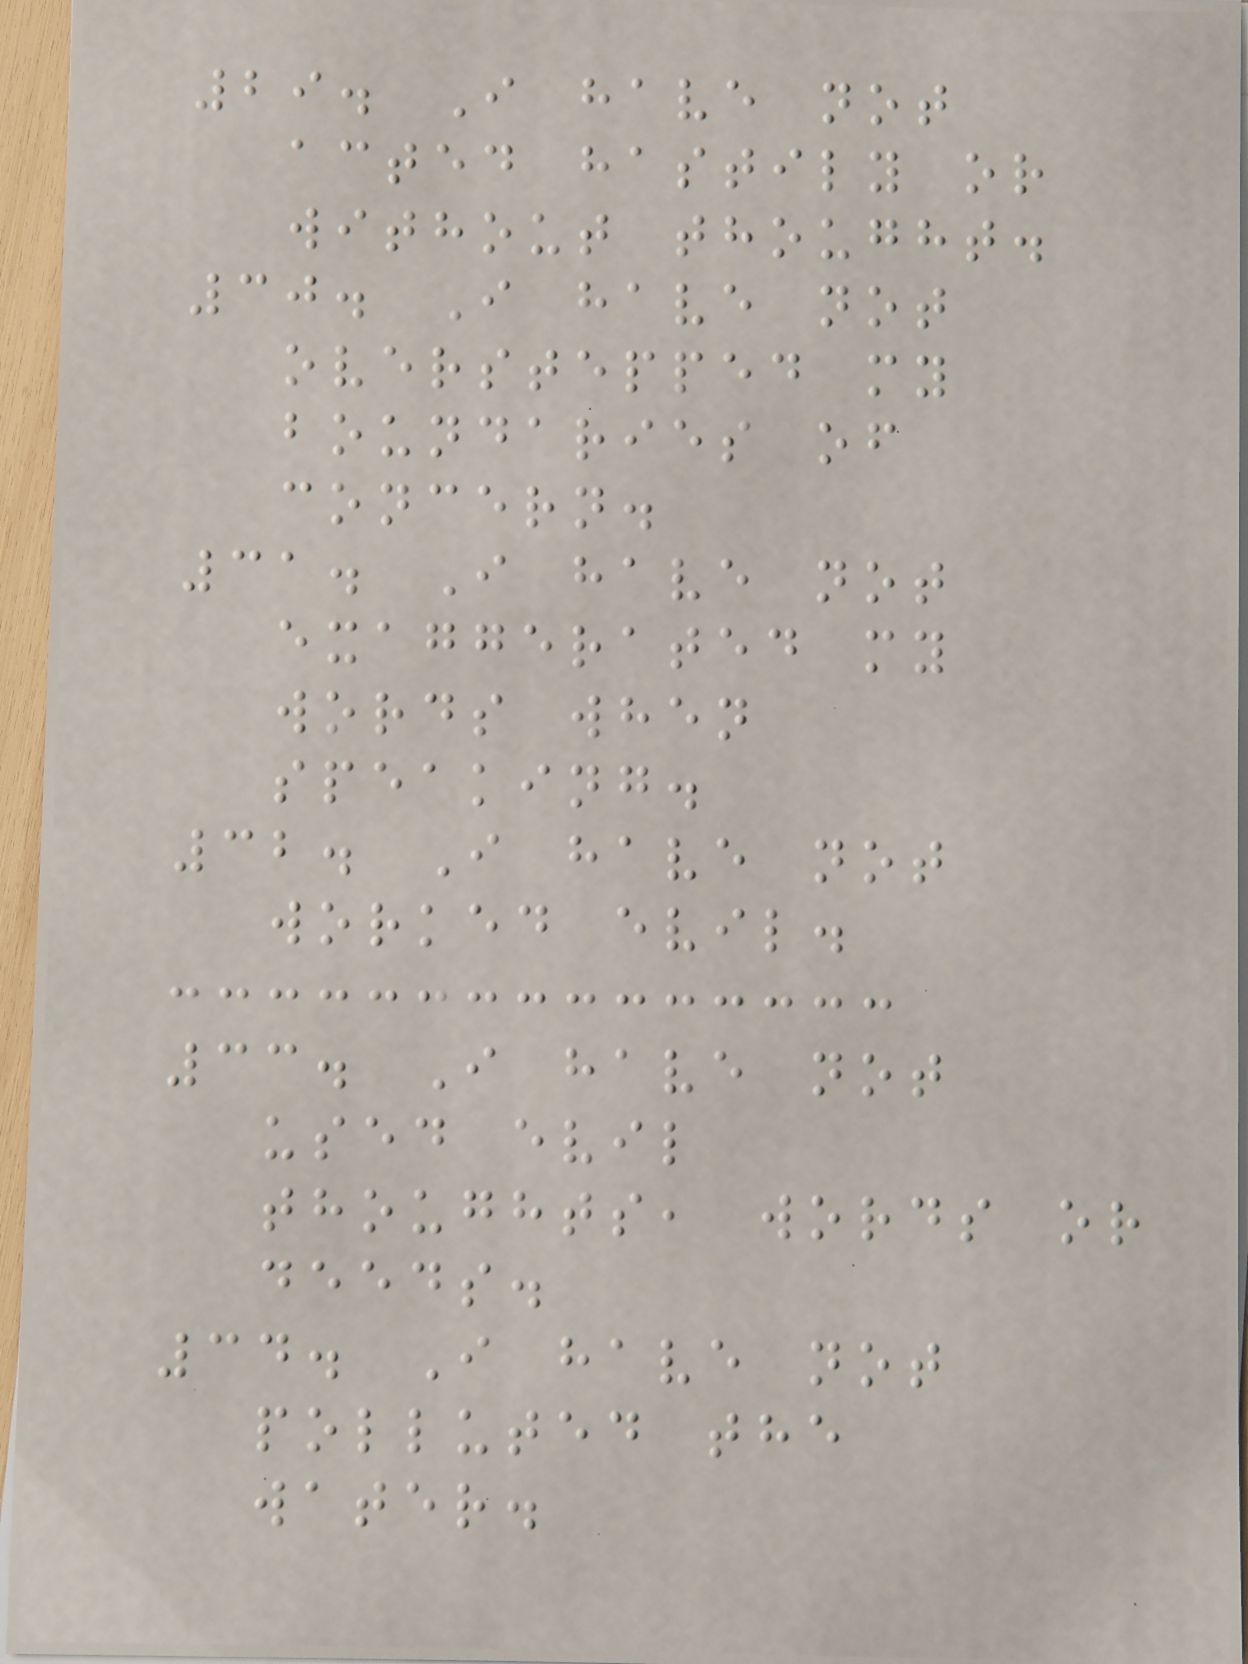29. I have not
acted hastily or
without thought.
30. I have not
overstepped my
boundaries of
concern.
31. I have not
exaggerated my
words when
speaking.
32. I have not
worked evil.
33. I have not
used evil
thoughts, words or
deeds.
34. I have not
polluted the
water.
